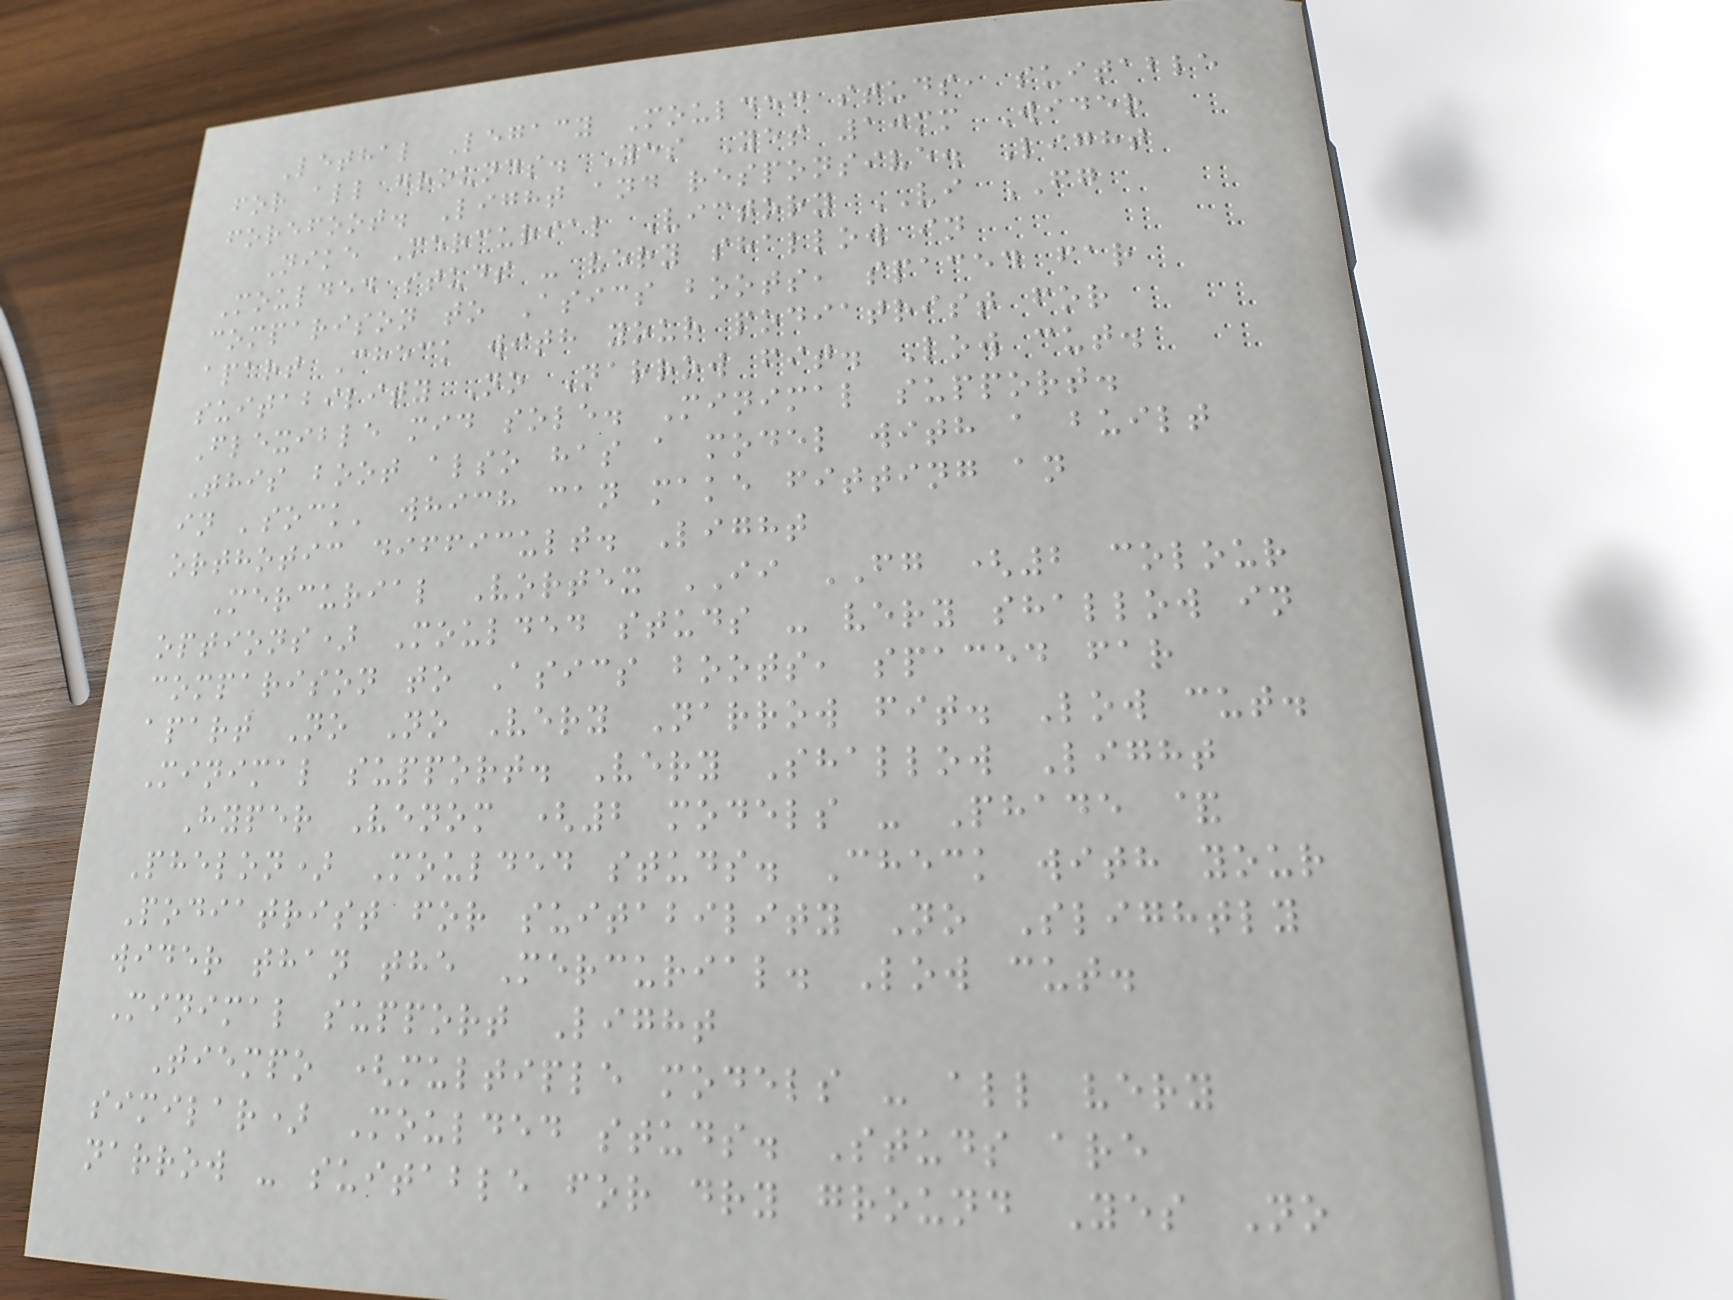Lethal Legacy Moulded studs, suitable
for all grounds. Yes Yes 10mm Wider
forefoot. Light and responsive. Light
Nike Mercurial Victory VI FG
Moulded studs - very shallow in
comparison to Asics boots, spaced far
apart Check with your podiatrist for
suitability No Narrow fit. Low cut.
Flexible mid sole. Minimal support.
This boot also has a model with a built
in 'sock' which can make fitting an
orthotic difficult. Light
Mercurial Vortex II FG (2 colour
options) Moulded studs - very shallow in
comparison to Asics boots, spaced far
apart No No Very Narrow fit. Low cut.
Minimal support. Very Shallow Light
Hyper Venom (2 models - Phade &
Phelon) Moulded studs. Check with your
Podiatrist for suitability No Slightly
wider than the Mercurial. Low cut.
Minimal support Light
Tiempo (multiple models - all very
similar) Moulded studs. Studs are
narrow - suitable for dry ground Yes No
